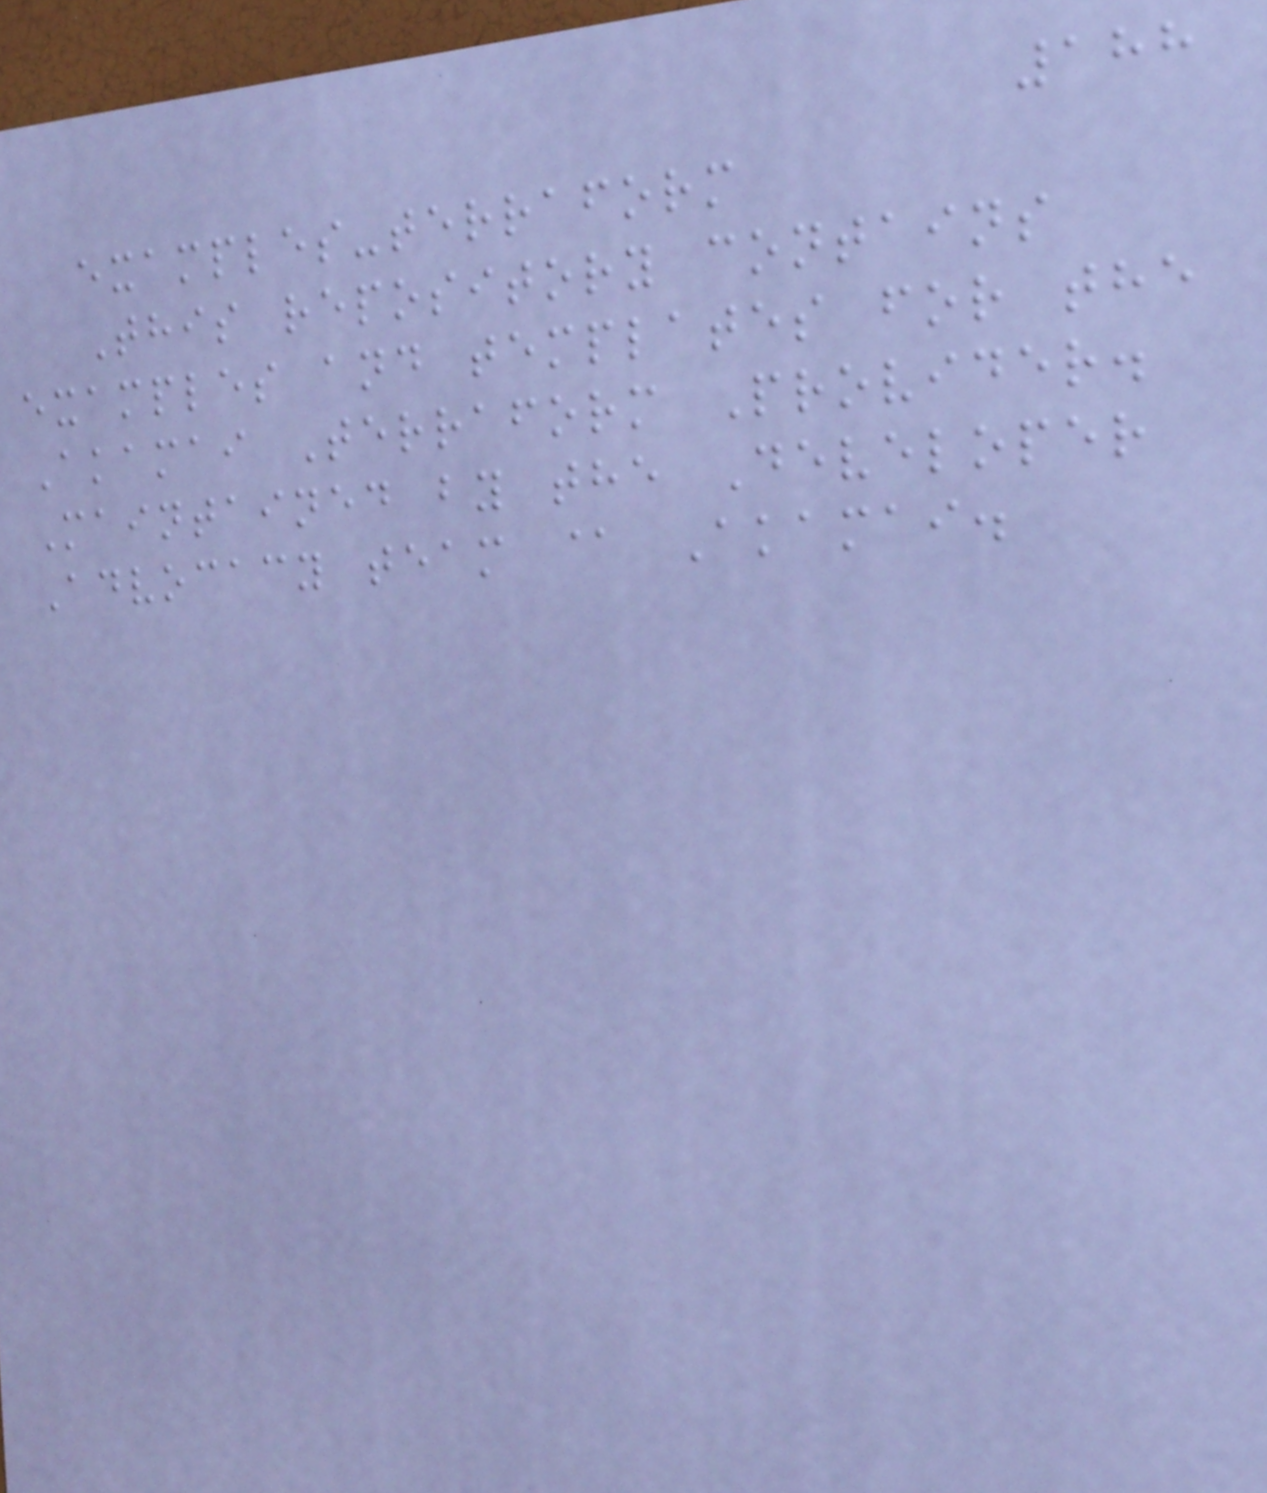188
examples-terraform
This repository contains
examples and templates for the
Akamai Terraform Provider.
Maintained by the Developer
Advocacy team @ Akamai.
